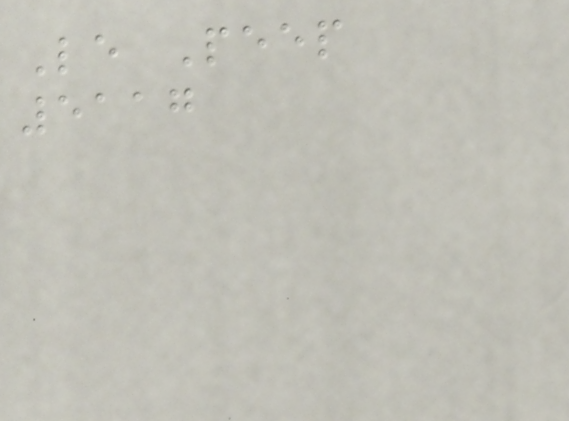Le Peep
5117
